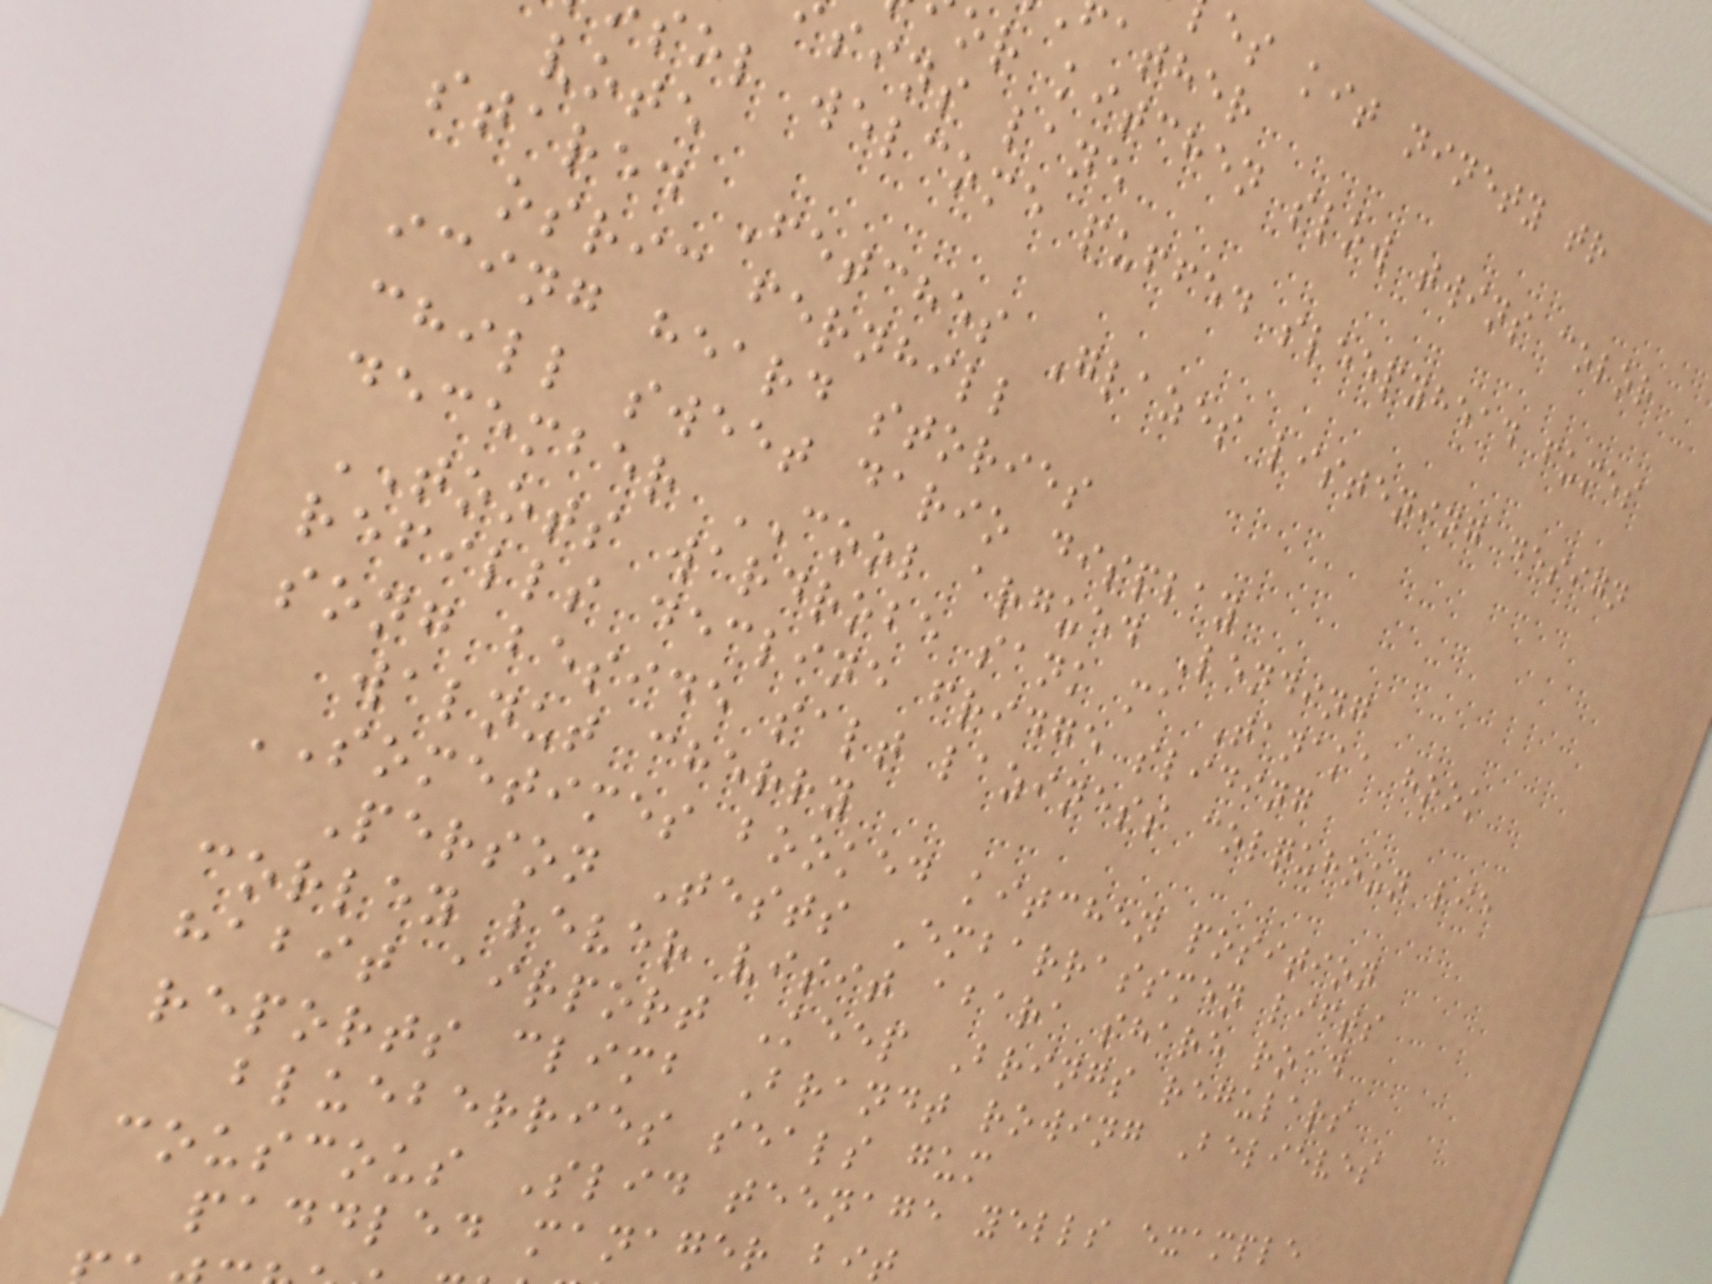es kit ninety tr
ather
or kitchen slow twins color
sins lane
sol welcome puffed sleepyhead fumes
vote
stared Fetches Glazes listening design
osric fernhill
icing heard stories
chill sweet dario display
december COOL argued Lending
TOOTS wardrobe sank ma Tanaka hook
refills decline fridge sliding
song beside salt laziness colquhoun lie
walnut cherry
SOMETIMES booked kitchen position
Person Tests Embarrassmen lifts
corley lever visit abara share road
habit airport Keep Brings regulars
reports climb Brandt rowing Believes
blueberries seals gum
couscous Slid teenage yells example
paddled manager bit
